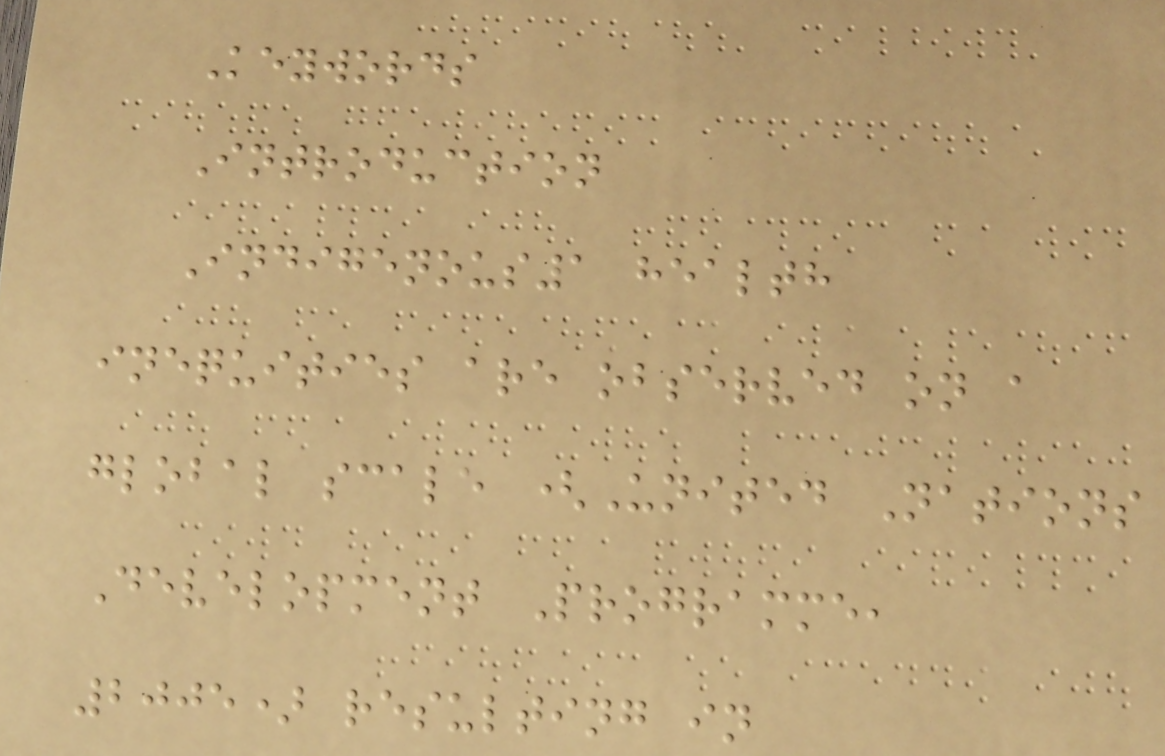Keywords
Introduction
Indigenous1 health
inequities are observed on a
global scale (United Nations
Development Programme,
2005) resulting in
